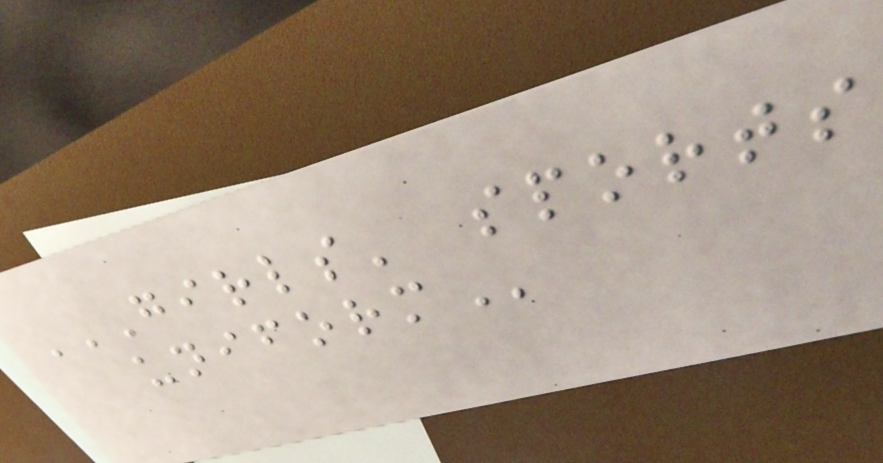GIRLS' SPORTS
UNIFORM
